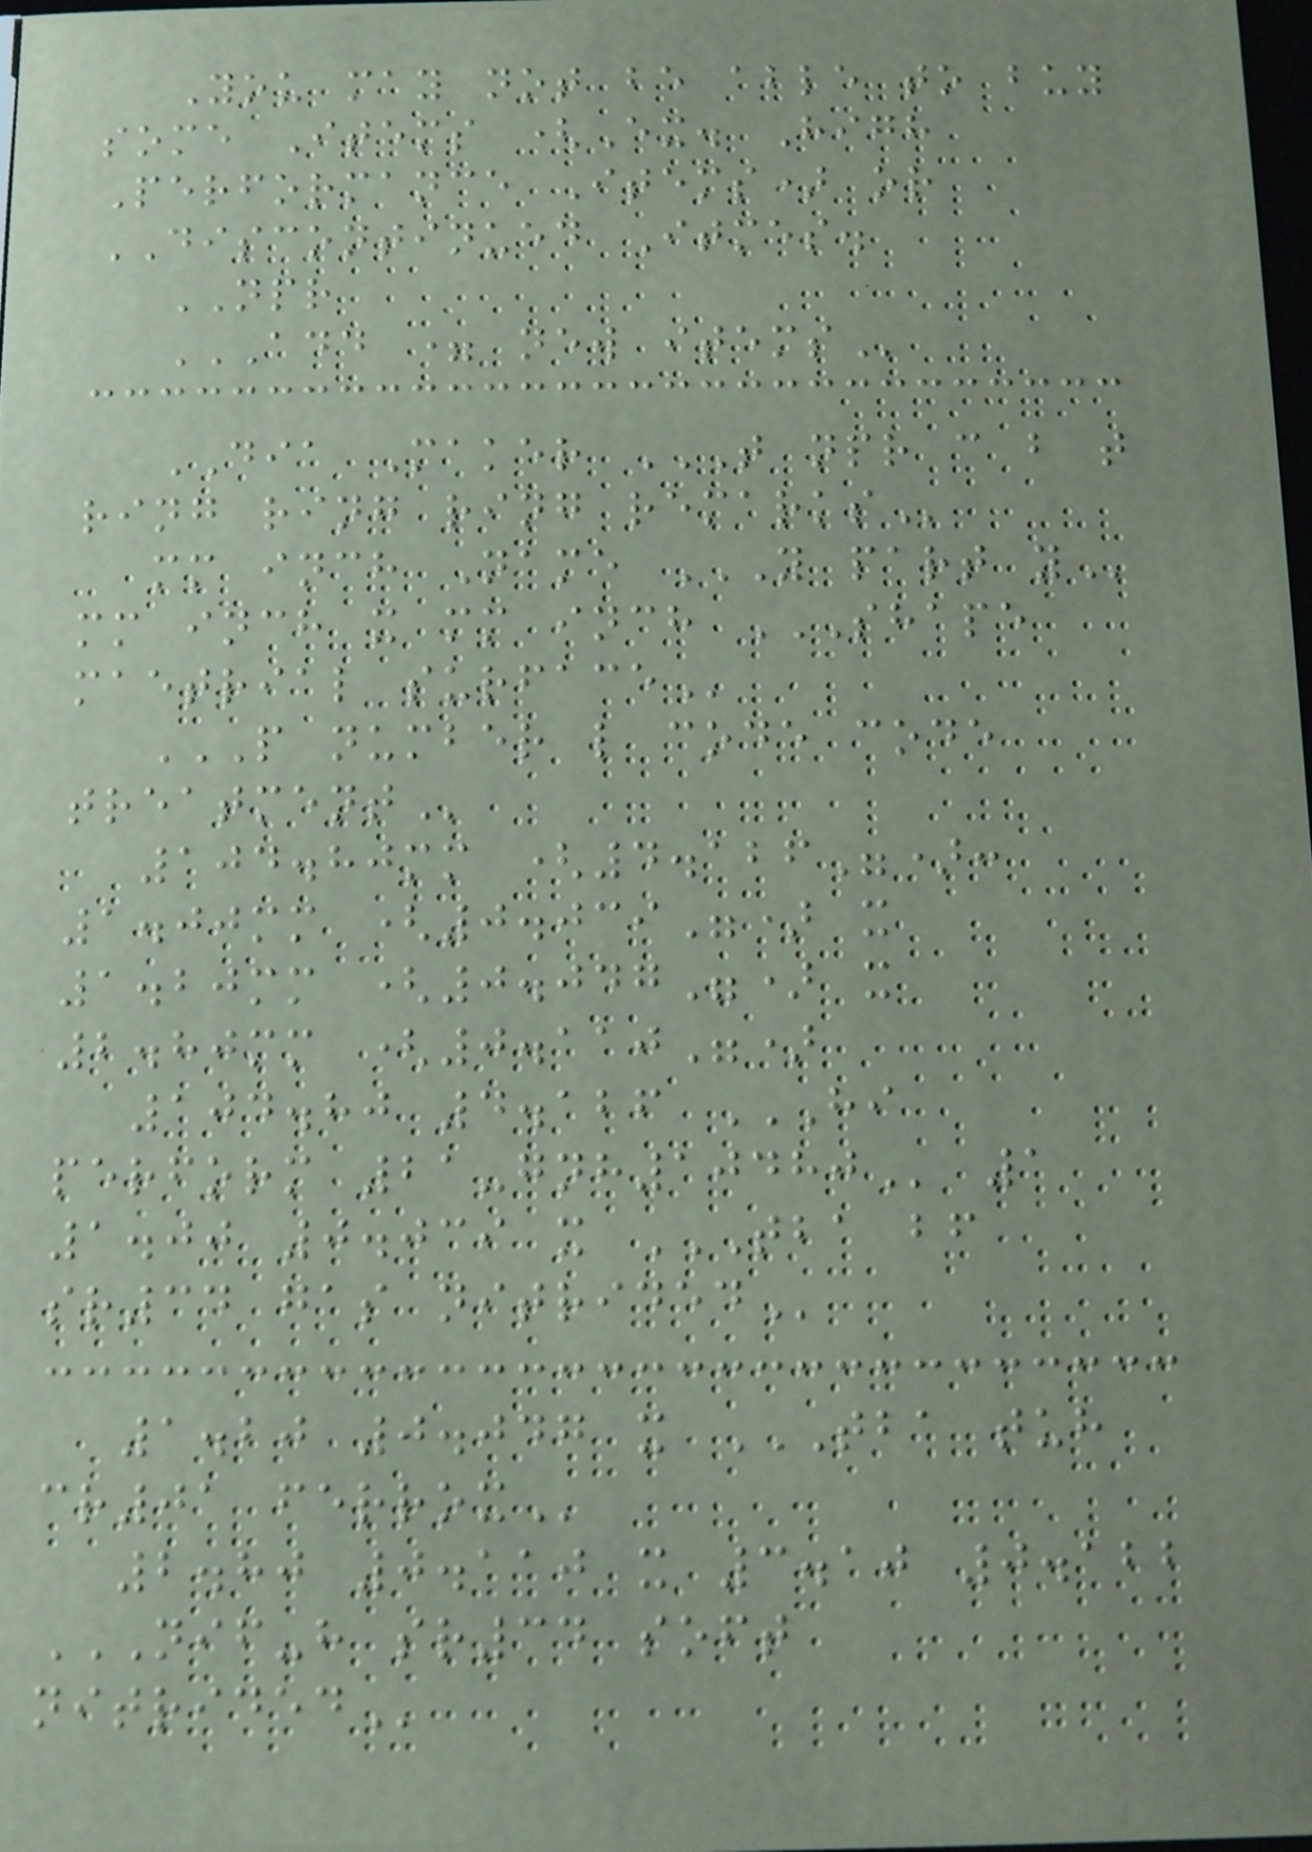You may not be able to buy
some Items (Ex. High
Performance Items) or
DISCONTINUED Itmes.
NPR
ADD = NEW ITEMS
DIA Maker T NPR C B T
RING RING RING REMARKS
mm inch Name Y PART Y
mm inch x mm inch SHAPE
MAETRIAL SURFACE
P NUMBER L CODE CODE
TREATMENT
104.80mm (4.126"):
1.00mm (0.039") x
1.20mm (0.047") x
2.80mm (0.110")
104.80 4.126 HI
PERFORM 21-GNH10480 1
1.00 0.039 x TBA BF
SR34 GAS NITRIDED
1.20 0.047 x TBA TUH
CR01 FERROX
2.80 0.110 x 3.10 0.122
NIF-H SR34 SOFT
NITRIDED
